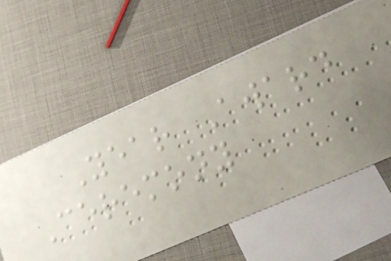Year Award
Ceremony
